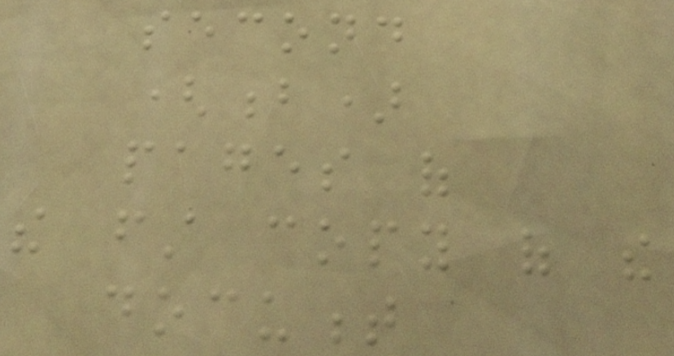second
(b)
pages of
the first copy of the
document
